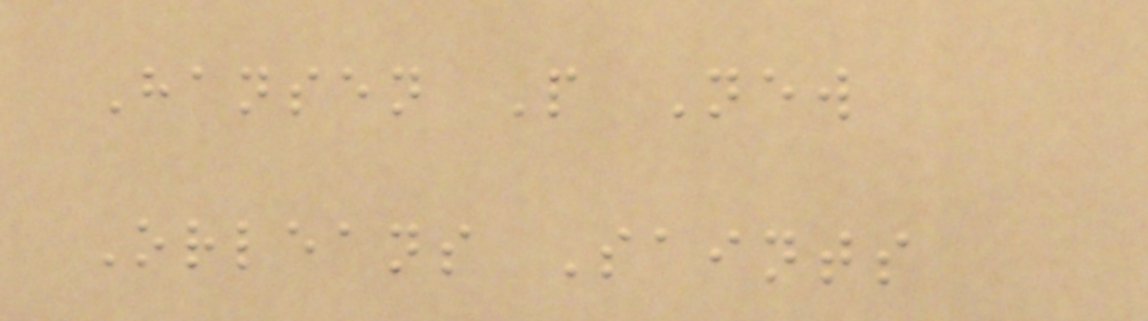Hansen P New
Orleans Saints
